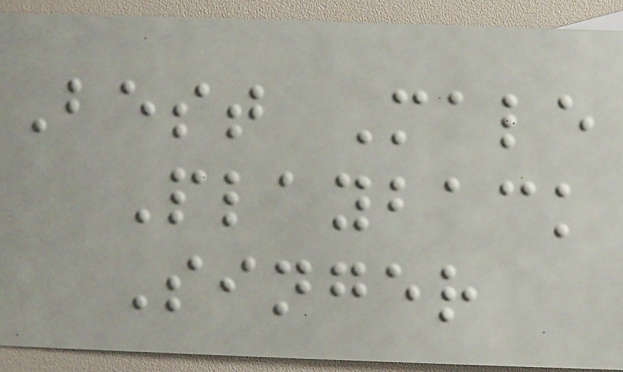Best Male
Playback
Singer
